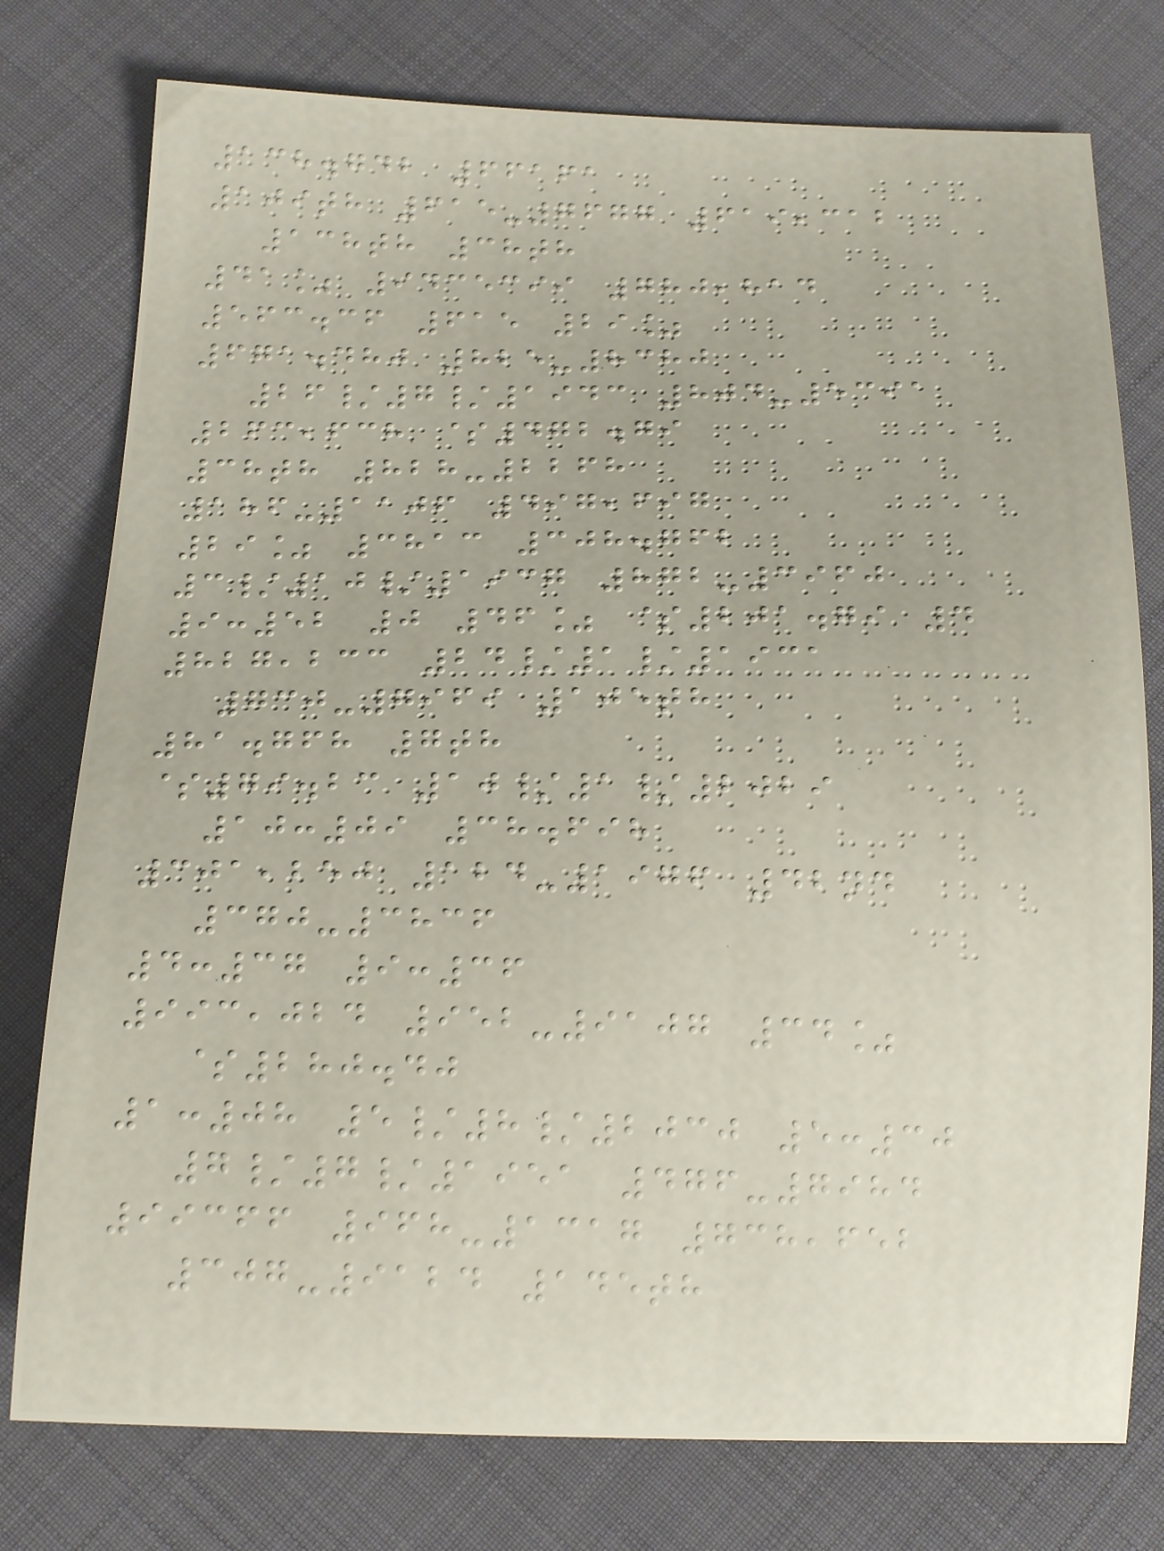138.742 66161
109th 615-7677 619,312
138th 38th
41% 9435399 780,814
563.36 615 29%
671.480 825-8380
26/7/1943 804-5391
263,638 $472.79
38th 828-2268
186-1106 497,697
29% 3813 308.762
3/10/1937 872-3960
9:52 0 46% $201.79 4
827,233 24/1/1931
730-7969 105th
81.768 7th
$79.23 10/1/2029
10:09 38.698
301,250 124-1976 42nd
370-3836
4:37 9:36
993,024 952-9107 34%
$280.40
1:08 5/8/2030 5:30
7/7/1951 476-7984
99366 968-1317 738,652
307-9124 145th
